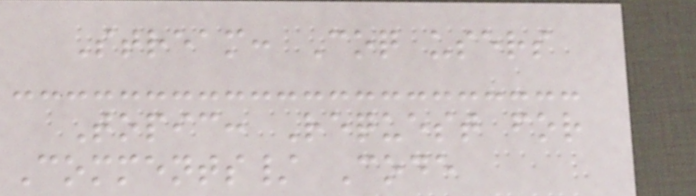Stream: Coq users
Topic: Request for
Comments/ Code
